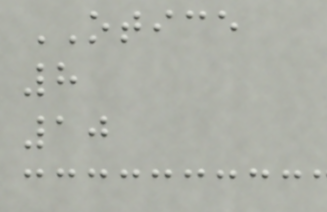OTICE
8
10
